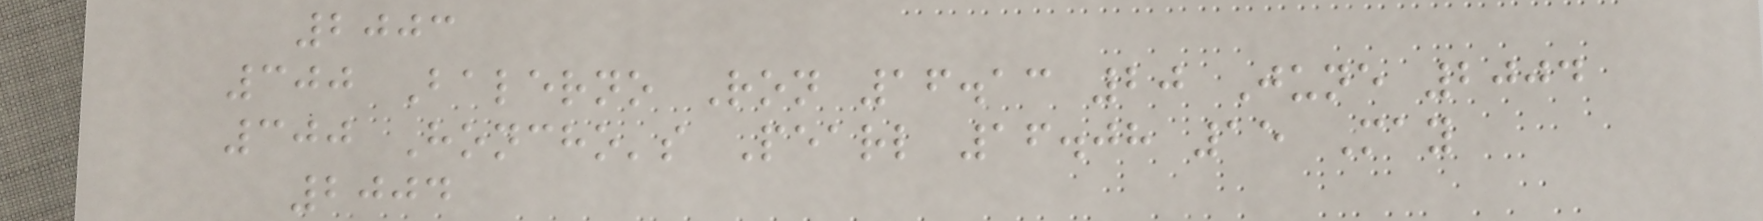2003
300 Balerno Ron 16.13 20 June 2004
300 Honcho's Pearl 16.08 15 May
2004
